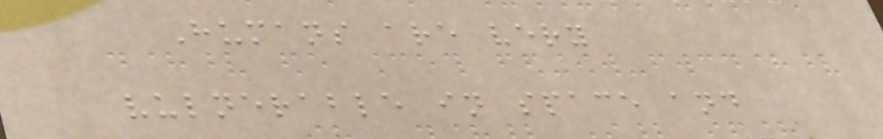Humans are very
vulnerable in space and
